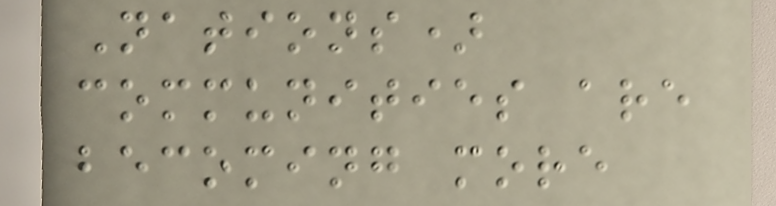Nations)
communities are
becoming more
